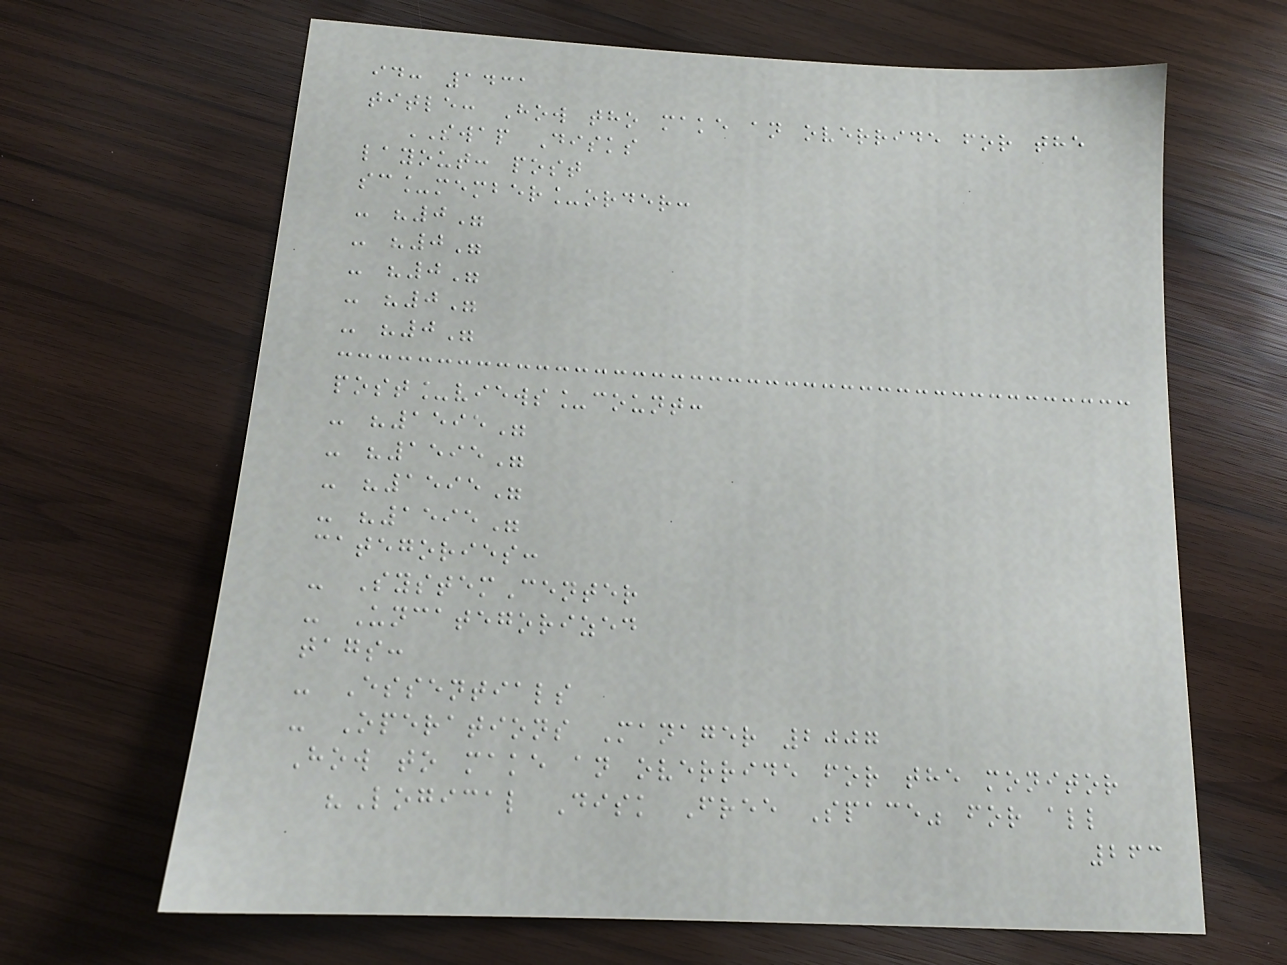id: 1431
title: How tho make an override for the
SWAP Disks
layout: post
sc_member_order:
- "0"
- "0"
- "0"
- "0"
- "0"
post_views_count:
- "1595"
- "1595"
- "1595"
- "1595"
categories:
- SystemCenter
- Uncategorized
tags:
- Essentials
- Operations Manager 2007
How to make an override for the monitor
"Logical Disk Free Space" for all
263
